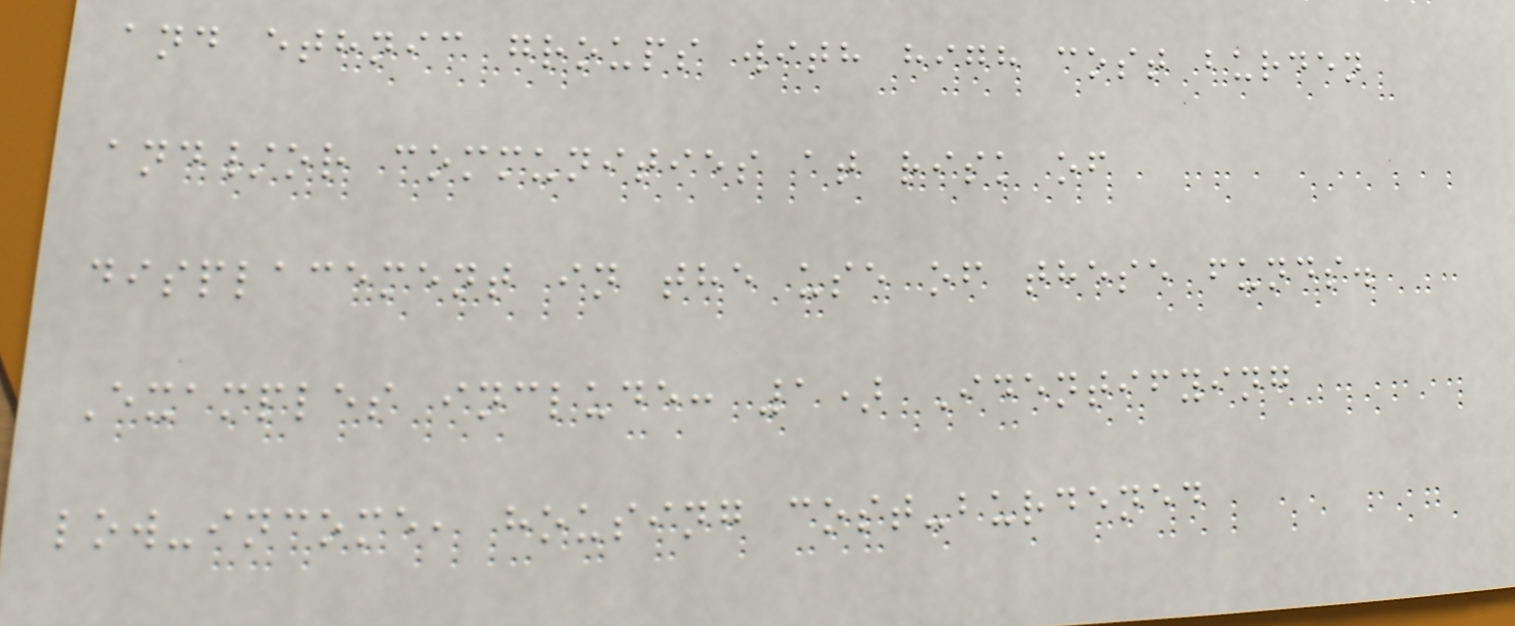and ethnic groups with high cost burden
and/or communities at risk of
displacement in the use of these funds.
Examples include: 1) Identifying
low-income, housing cost-burdened
